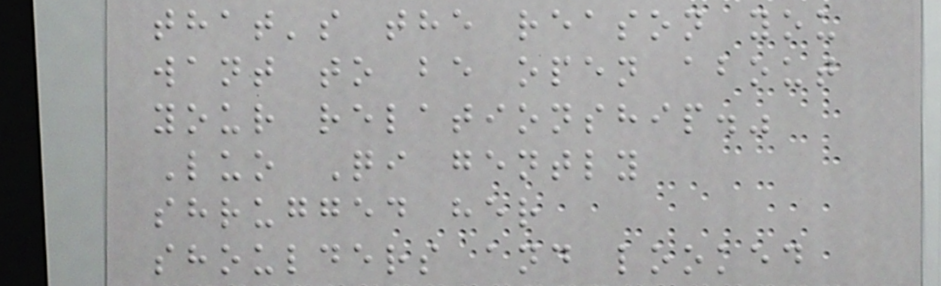that's the reason you
want to be open about
your relationship."
Luo Qi gently
shrugged her
shoulders and looked
